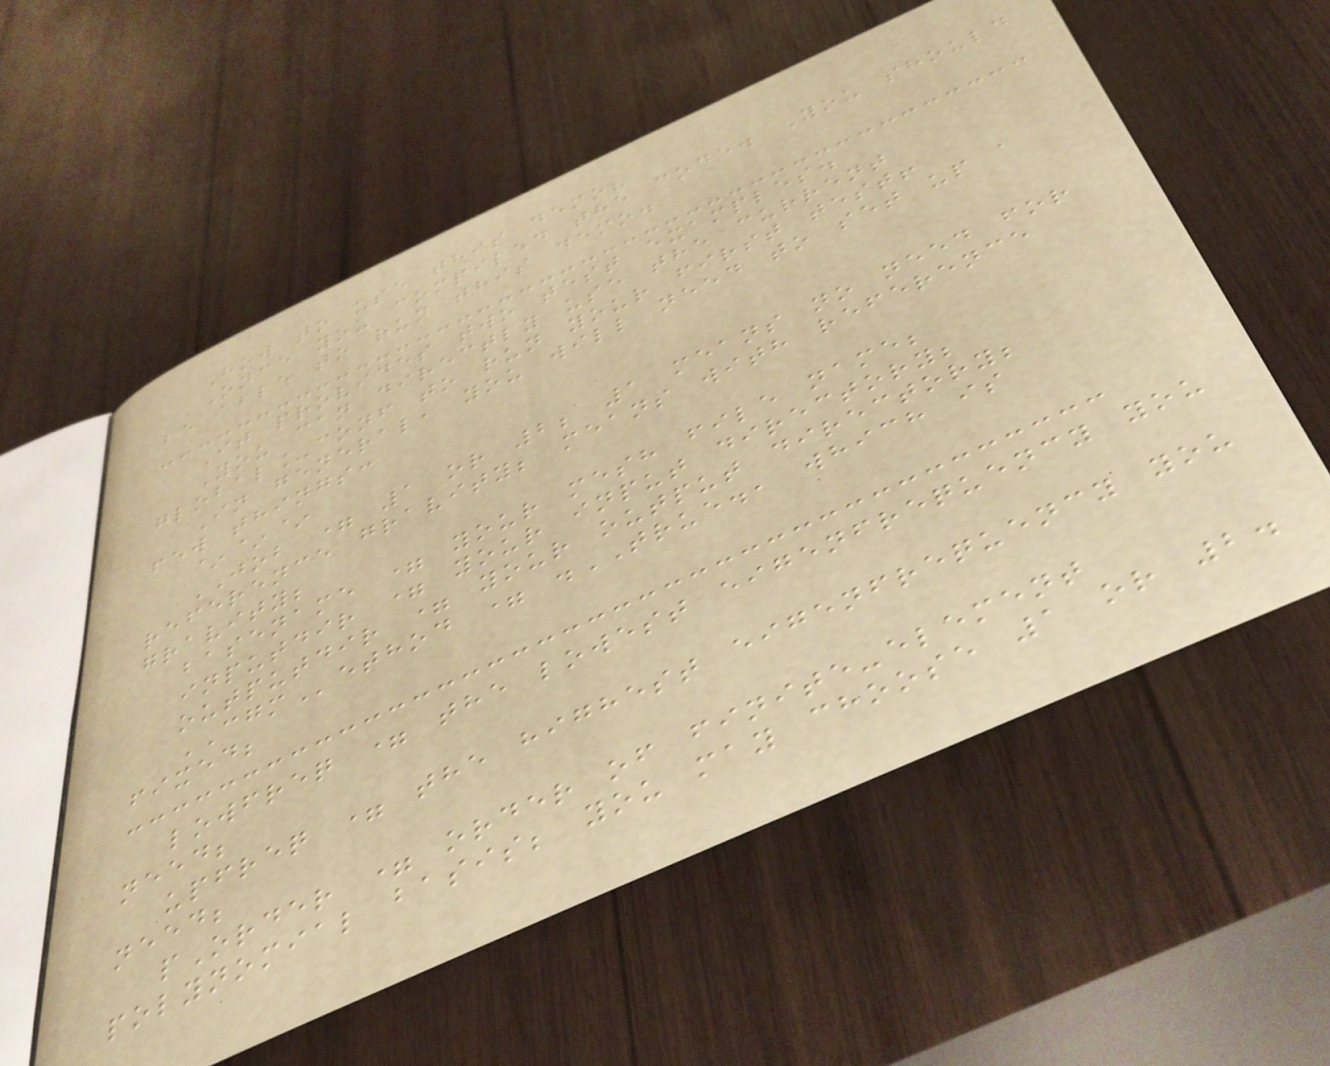How to use this demo?
Once you compiled the code. You should
be able to run this demo.
It provides two test examples.
You can directly use the current
global_conf to run your first test!
In general, you will need to set up a
few things:
~~~
JOB = 1 or 2; 1 means no need for
reference gravity; means with reference
gravity;
basename = your mesh file name;
inputdir = your input directory;
outputdir = your output directory;
CGMethod = .TRUE., which is
fixed;
lowfreq = the lowest eigenfrequency you
need;
upfreq = the highest eigenfrequency you
need;
pOrder = order of finite-element
polynomial basis; you may choose 1 or 2.
